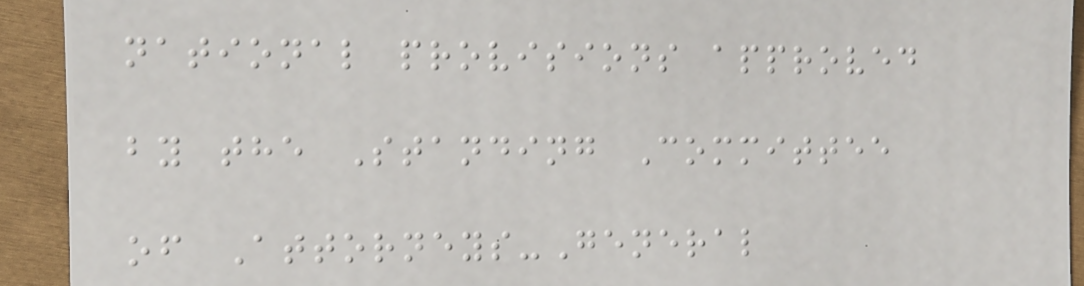national provisions approved
by the Standing Committee
of Attorneys-General
